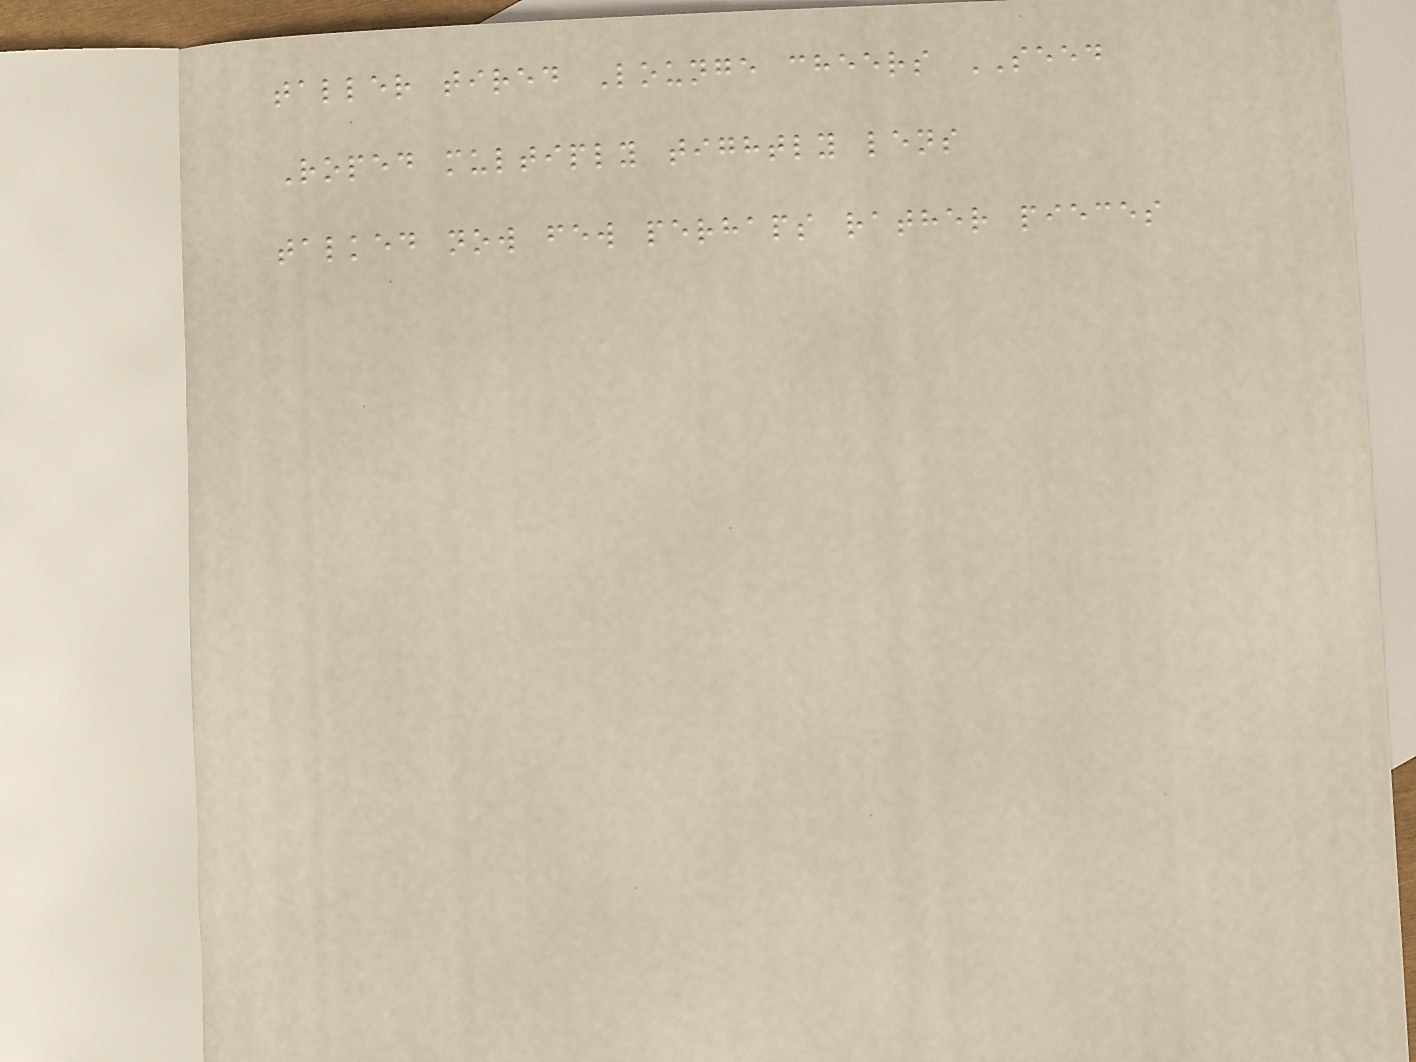taller tired Lounge cheers SEED
Roped multiply tightly lens
talked now few perhaps rather pieces
